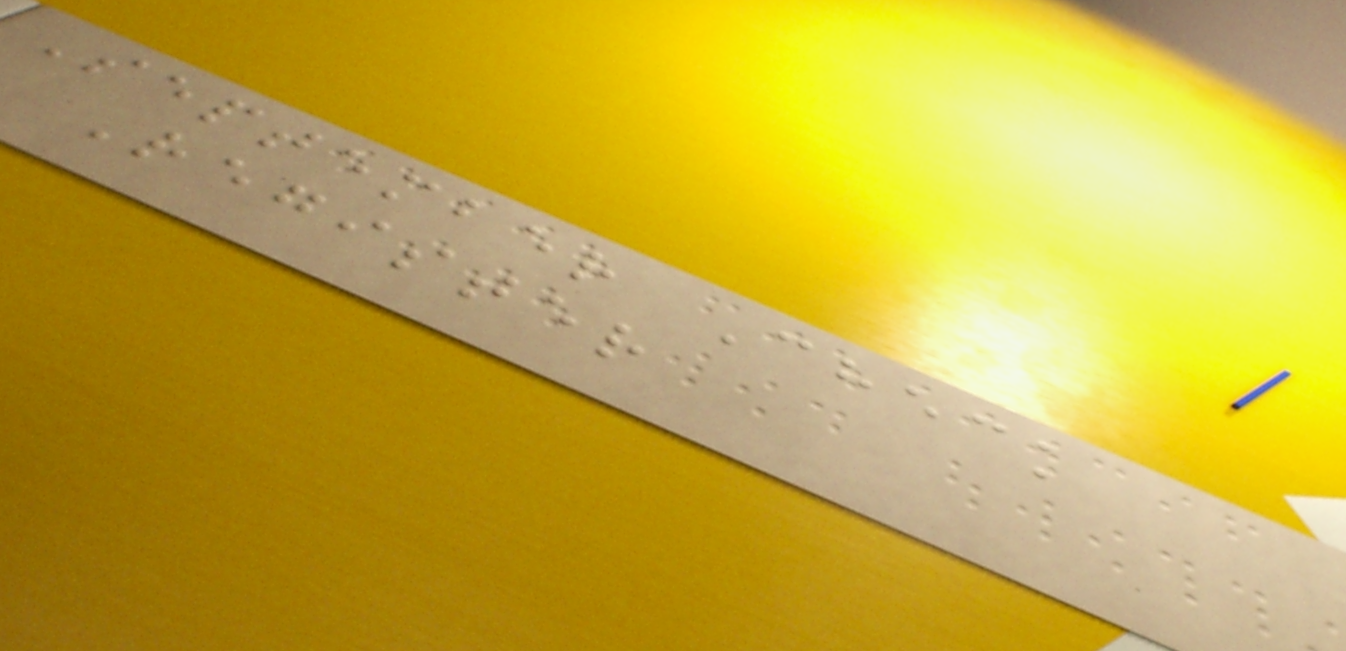September Check
Register
